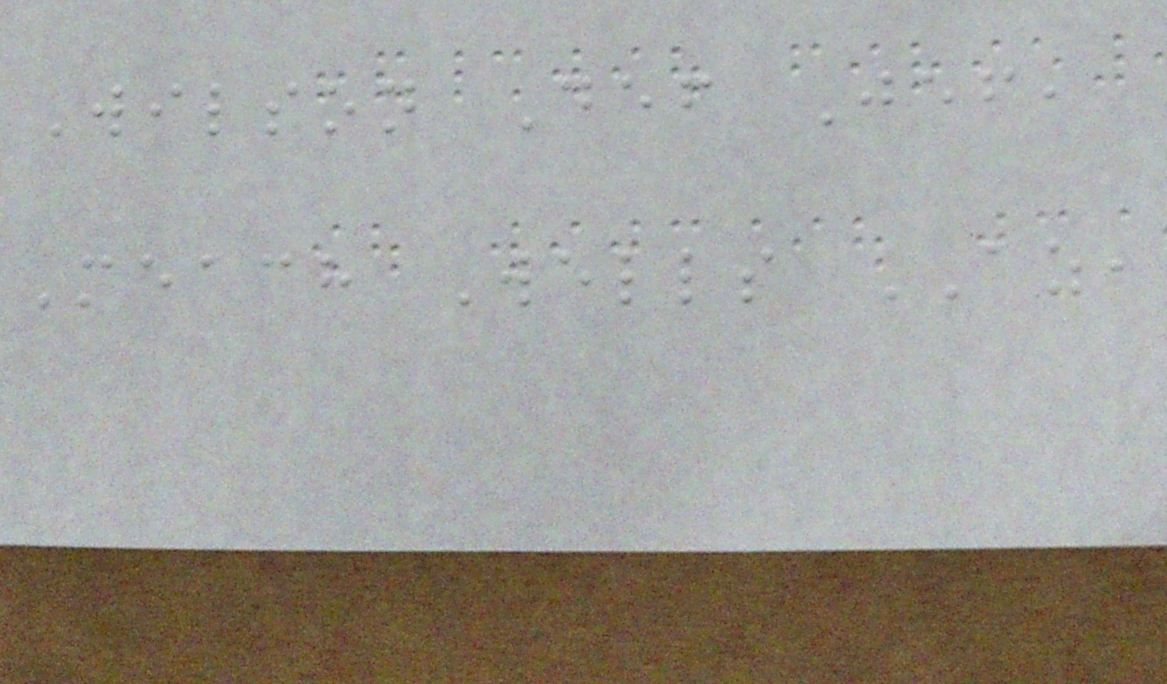Wilson Def Jef,
Meach Wells AZ,
